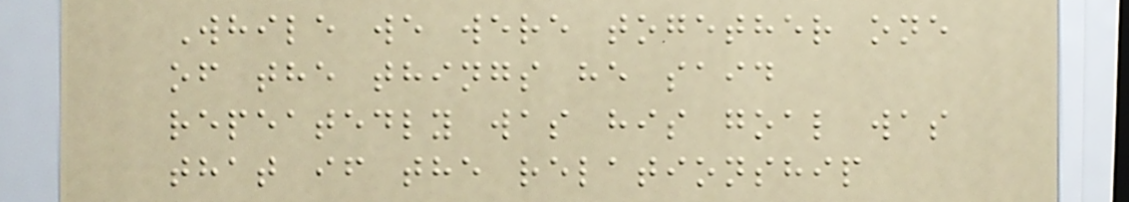While we were together one
of the things he said
repeatedly was his goal was
that if the relationship
